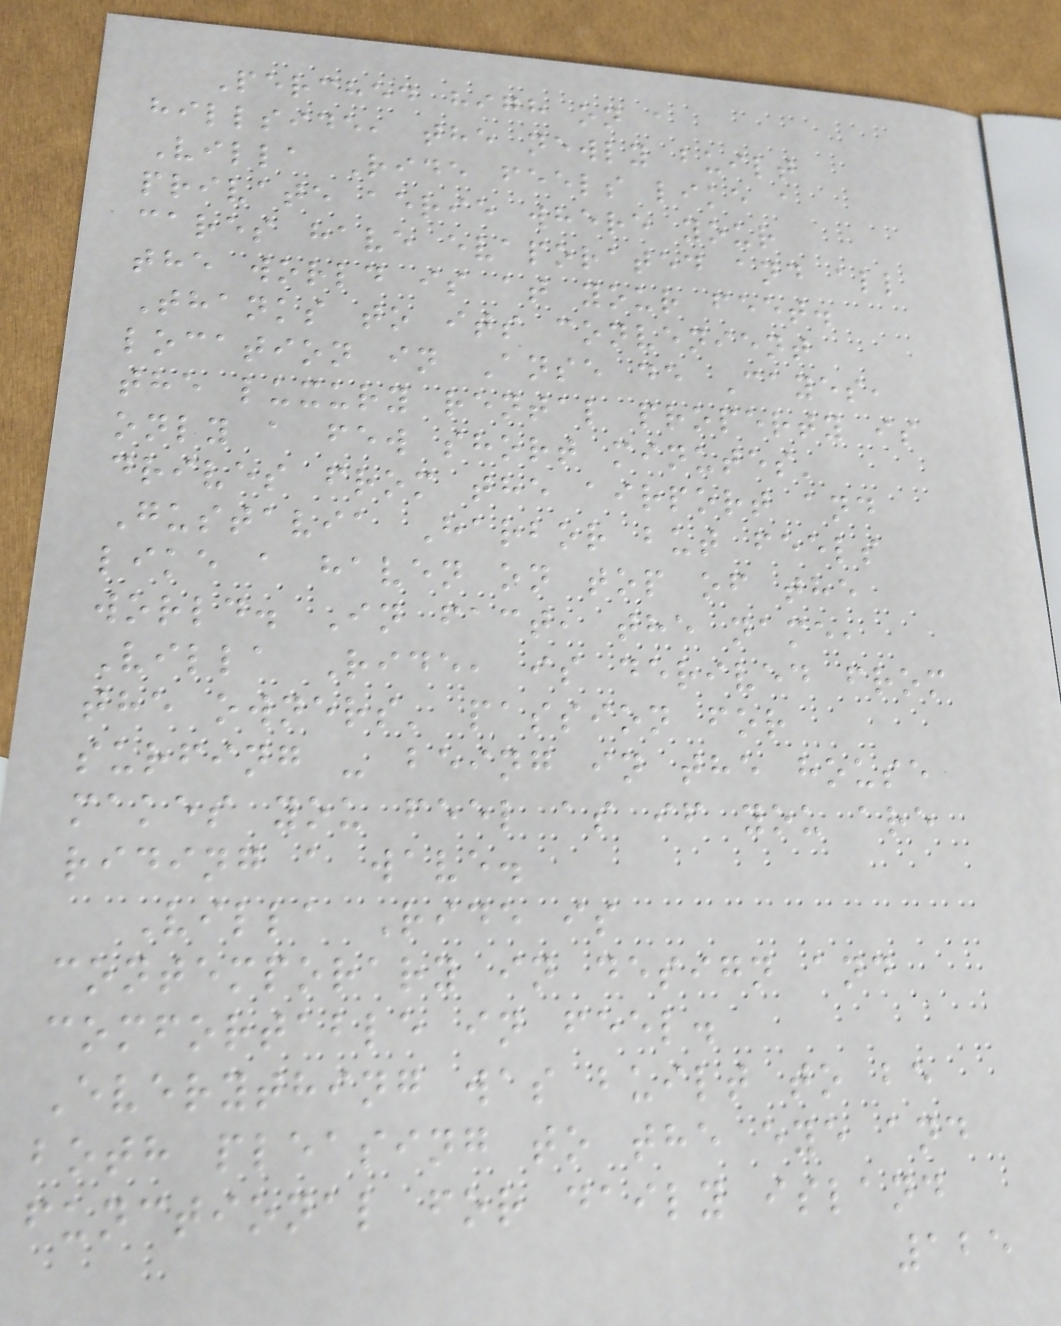Perched high on a
hillside, the newly built
Villa Ride feels like a
private aerie where your
cares have evaporated and all
the world is at your feet.
Thanks to its convenient
location in Anse de Cayes,
the luxury rental property is
only a few short minutes'
drives from the airport and
Gustavia Harbor but feels
like a haven on top of the
world. In fact, the name,
Villa Ride, is derived from
the owners' passion for
surfing - being in the house
makes you feel as if you are
riding a wave.
Villa Ride is
contemporary in design and
comfortable in feel.
Everything was built to be
both pleasing to the eye and
functional for daily island
125
